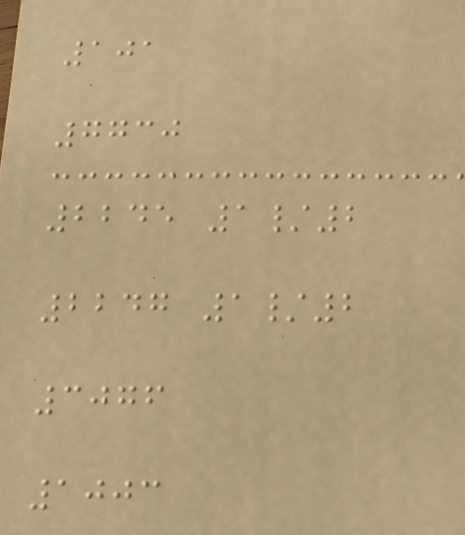101
7730
2245 1/2
2247 1/2
3076
1003
